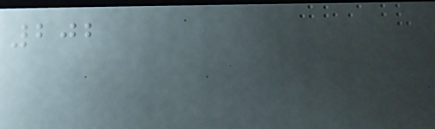202
